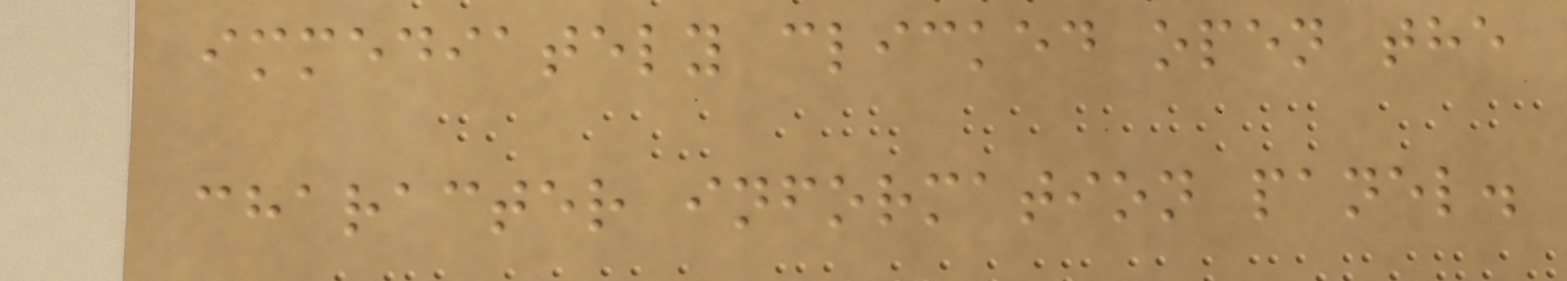immediately clicked open the
character information panel.
